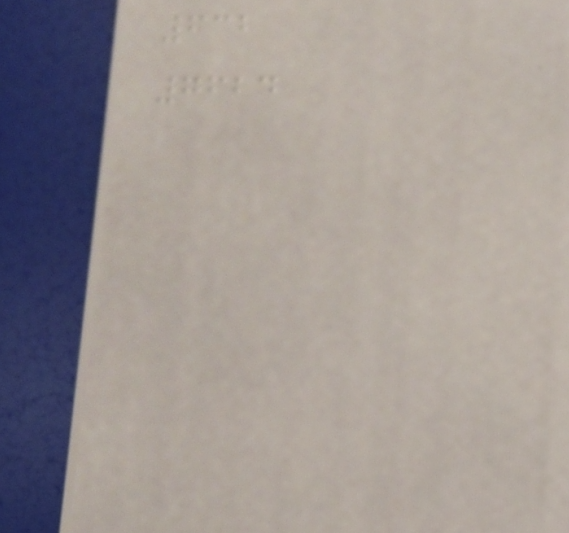632
7624
